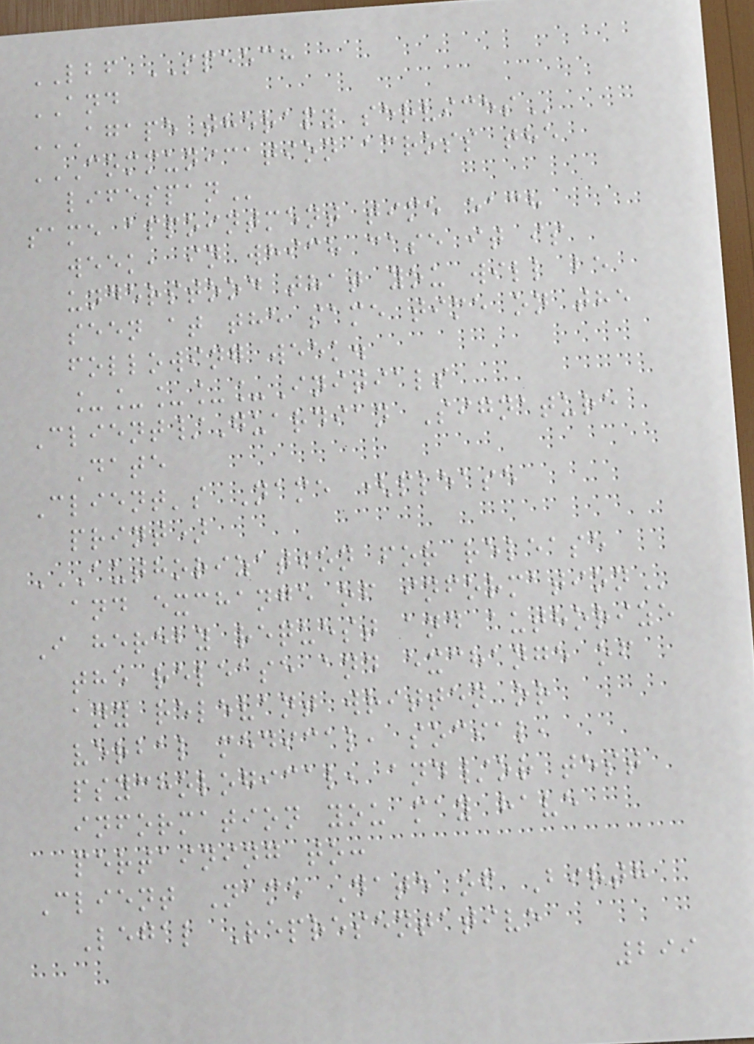LBF SPEECH
AND
AGAPE THERAPY SERVICES
COMMUNICATION ACROSS THE
LIFESPAN
same appointment time each
week, in which case it is
understood that you will be
seen at the same time on the
following week.
_____Initials
Client/Guardian Signature
Date
Client's Name (please
print)
AUTHORIZATION FOR RELEASE
AND EXCHANGE OF INFORMATION
I hereby request and authorize
the release and exchange of
any relevant written or
verbal medical, social,
psychological, and/or test
information you may have
pertaining to:
Client Name Date of Birth
Legal Representative
299
